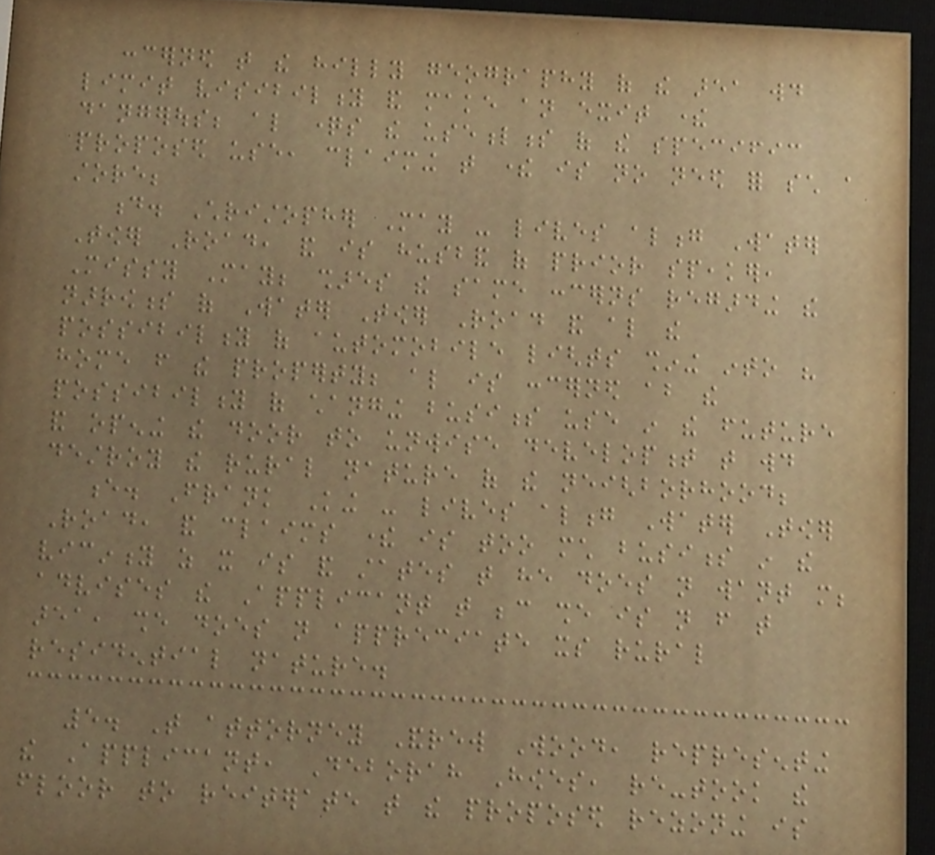concerned that the hilly geography of the area would
limit visibility and make an exit there
dangerous; also questions the usefulness of the specific
proposed use, claiming that there is no need for such a
store;
d. Christopher May - lives along Water
Tower Road, and is husband of prior speaker,
Missy May; shares the same concerns regarding the
narrowness of Water Tower Road and also the
possibility of automobile lights shining into his
home from the property; also is concerned about the
possibility of changing business use in the future
and opening the door to unwise development that would
destroy the rural nature of the neighborhood;
e. Frank King - lives along Water Tower
Road, and claims there is too much business in the
vicinity as it is and states that he does not want more;
advises the Applicant that because she is not from that
area, she does not appreciate its rural
residential nature.
5. That attorney Andrew Wood, representing
the Applicant, Deborah Howes, re-took the
floor to reiterate that the proposed rezoning is
